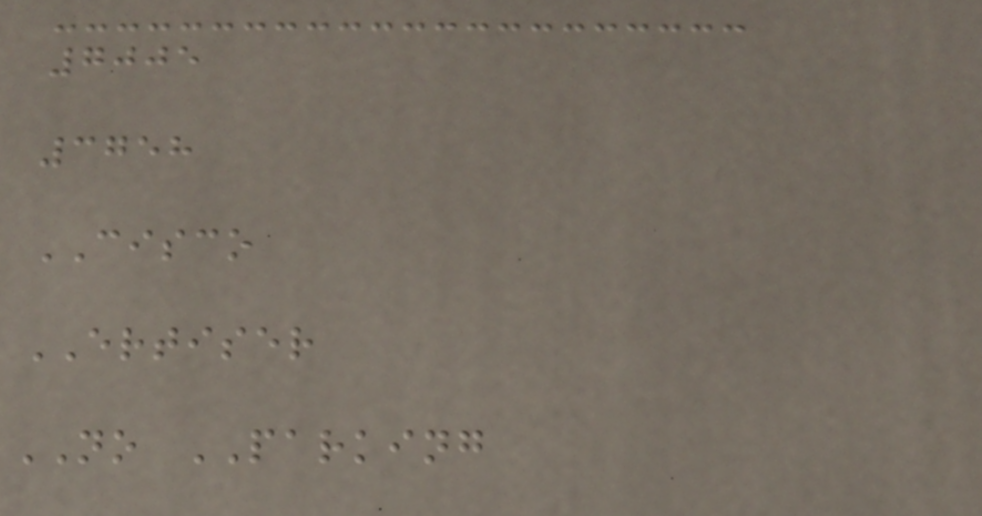7005
3758
CISCO
ERTISER
NO PARKING
